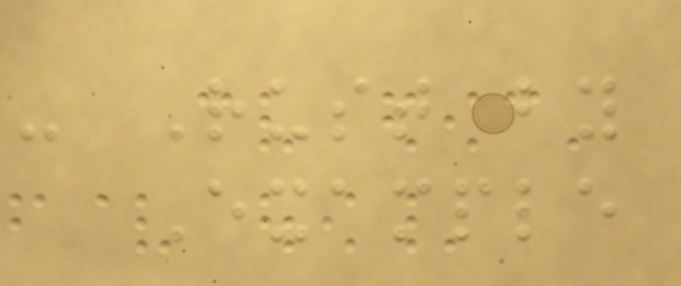- Rust by
Example
